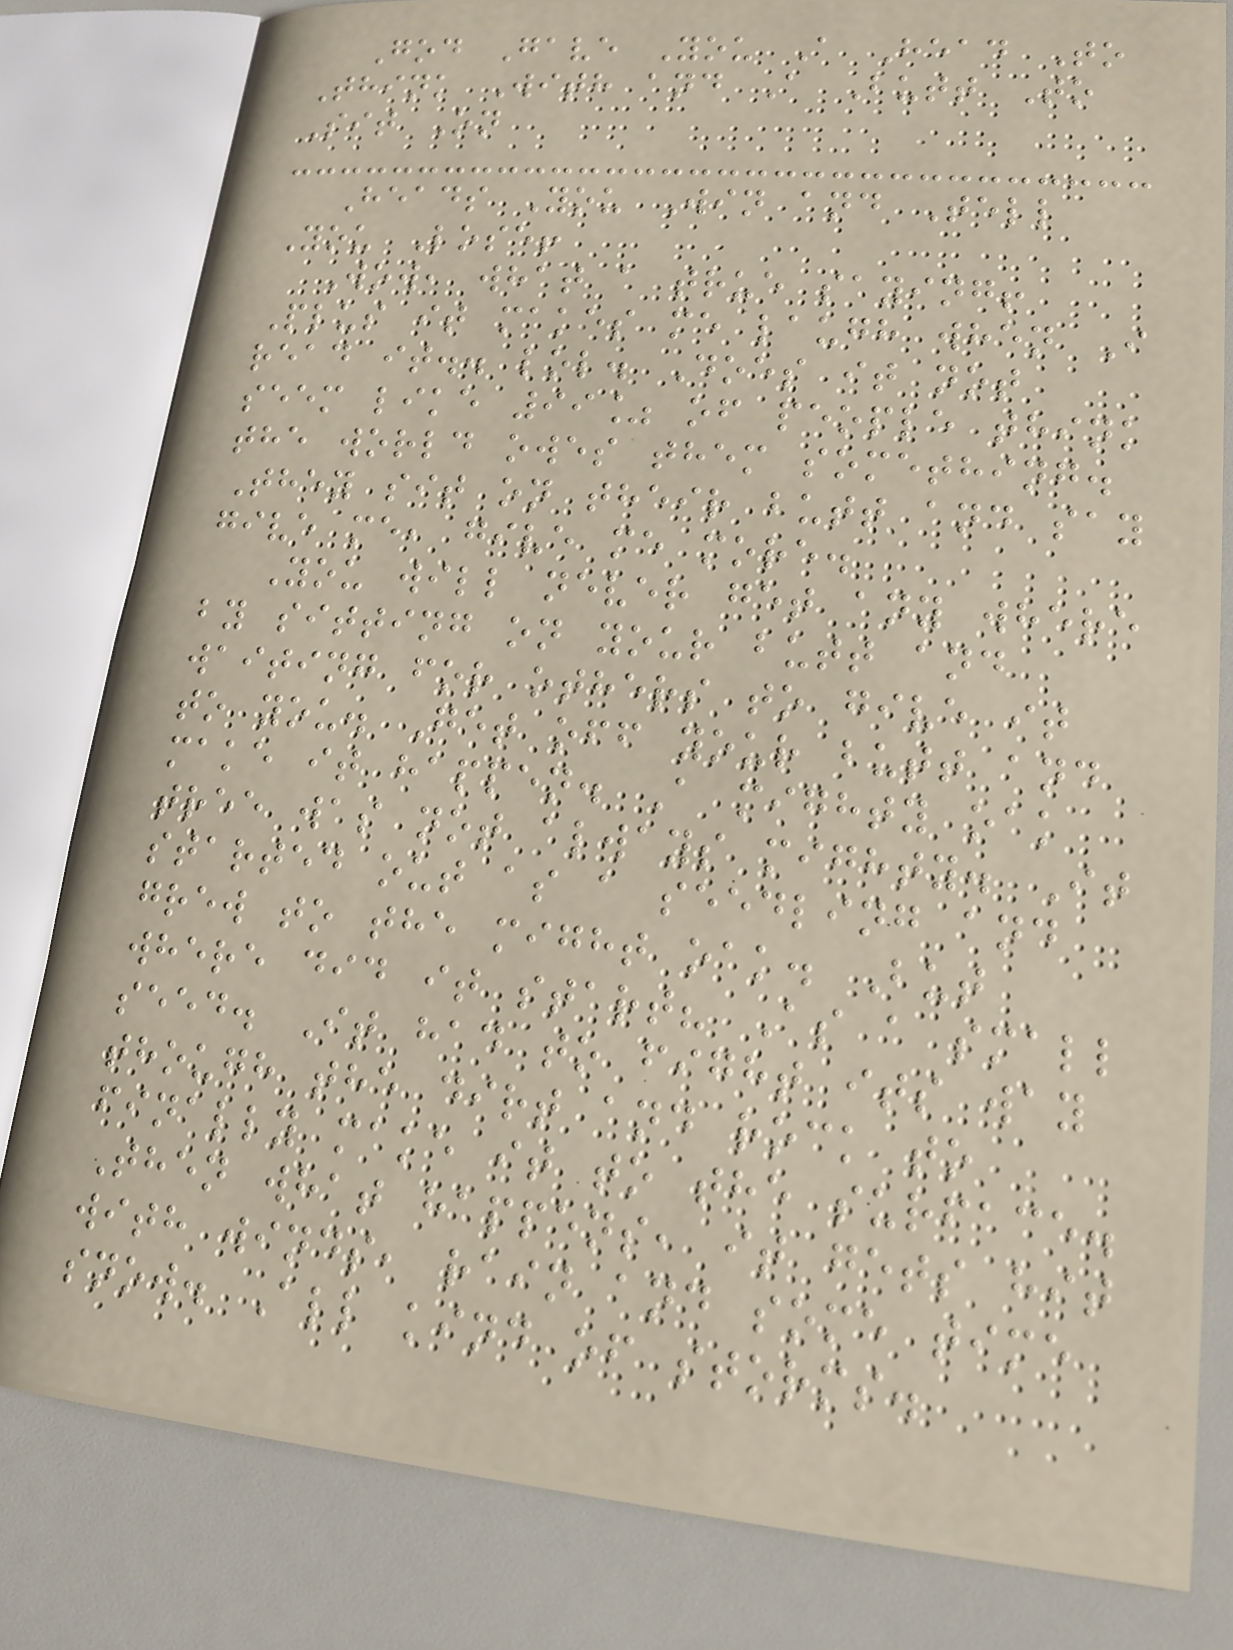God Gave You A Head To
Think With and A Butt To
Sit On
Heads You Win and Tell
You Lose!
Wow, what a true saying!
Plus it makes me laugh when I
read it.. lol. Does it not
seem like 99% of people think
the world owes them something.
They sit on their butt and say
give me, give me more.
You will never get any where
by sitting on your butt and
waiting for others to give it
to you. Get off your butt and
make it happen. A mighty oak
tree was not always mighty. It
started out as a seedling and
grew to the might oak. But
where did it start? As a small
seed. It had to fight its way
though the dirt and rock to
finally make it to the surface.
Then what happens, it gets hit
with winds, rain and some time
snow. All kind of storms.
